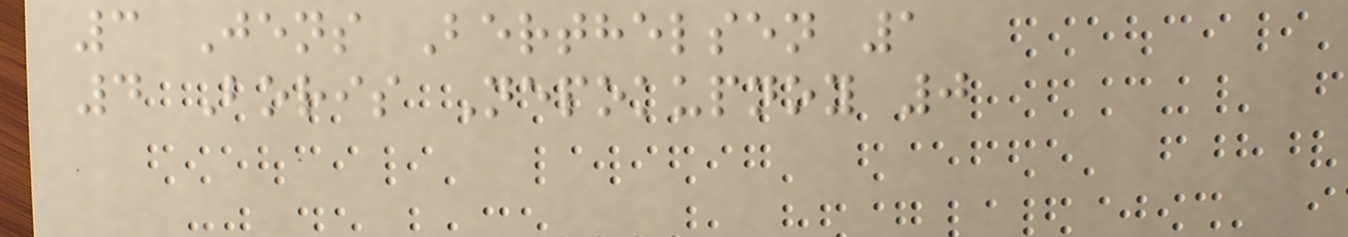3 Jens Berthelsen 1
4 Boris Nepokupnoy 0
